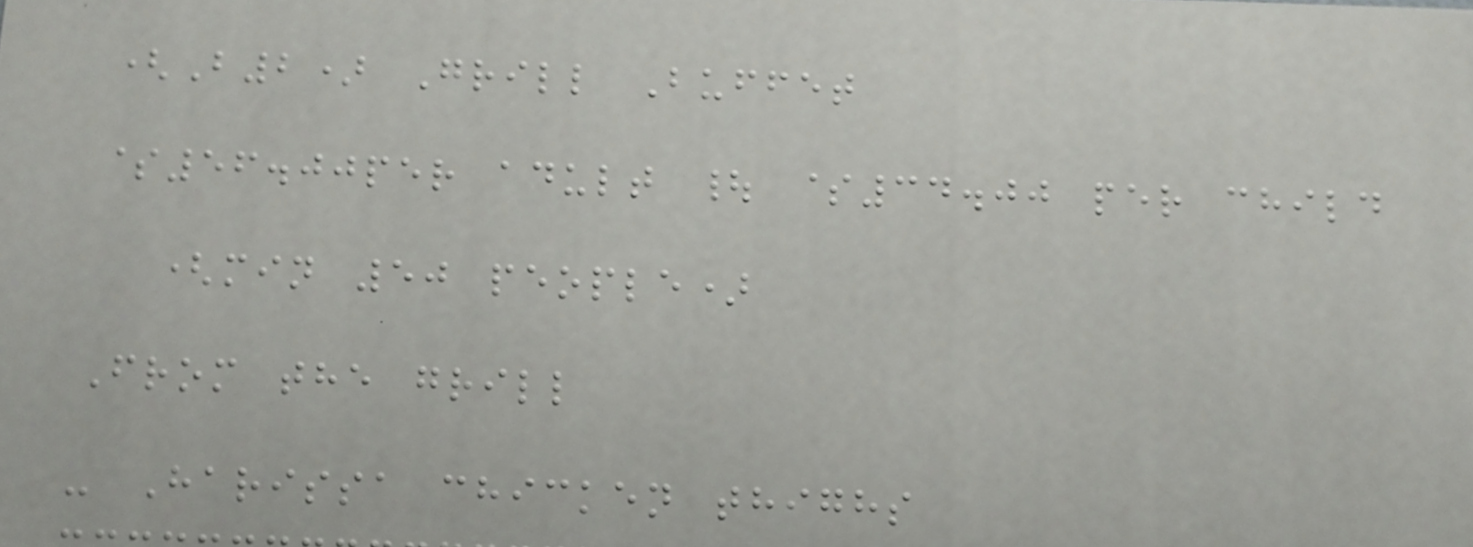(B2) Grill Buffet
$56.00per adult | $34.00 per child
(min 50 people)
From the grill
- Harissa chicken thighs
